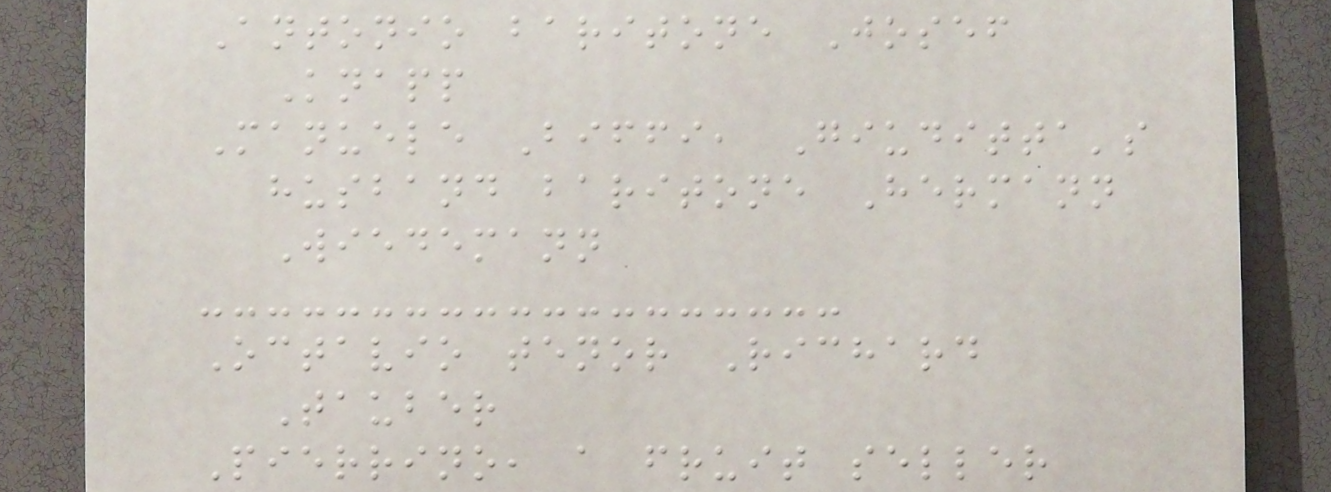Antonio baritone Josef
Knapp
Manuele Biffi, Giuditta's
husband baritone Hermann
Wiedemann
Octavio tenor Richard
Tauber
Pierrino, a fruit seller
